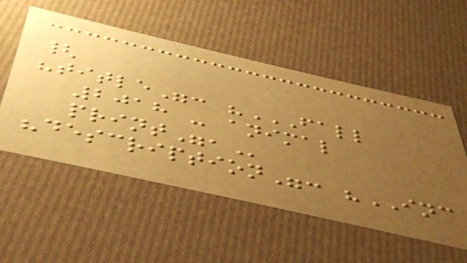{
"title": "FALL
2018 - ANIMAL
PRINT",
"description": "INC
